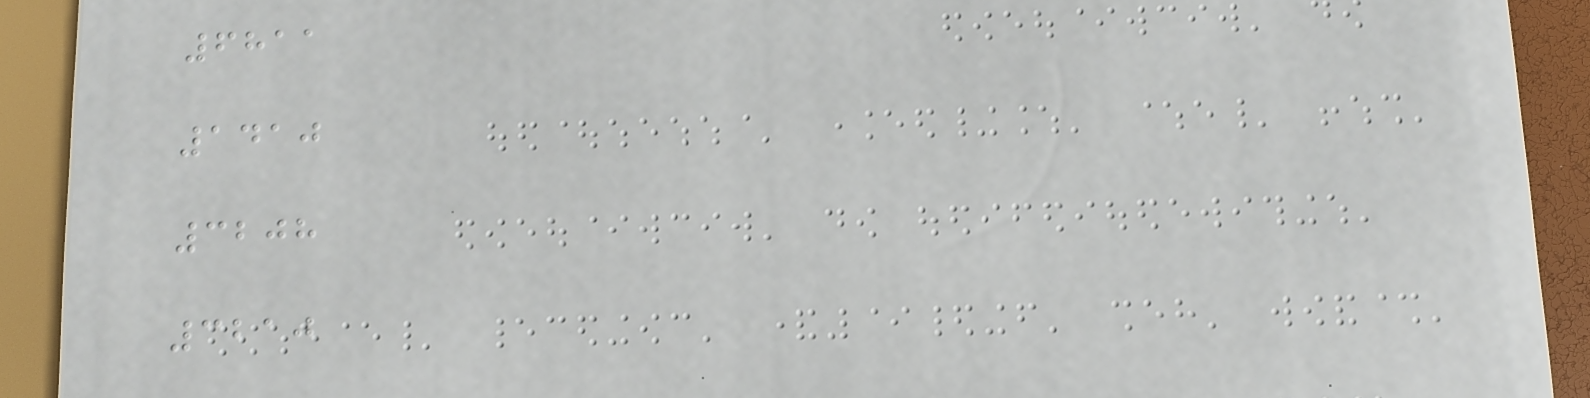6811
1410
3208
3210
